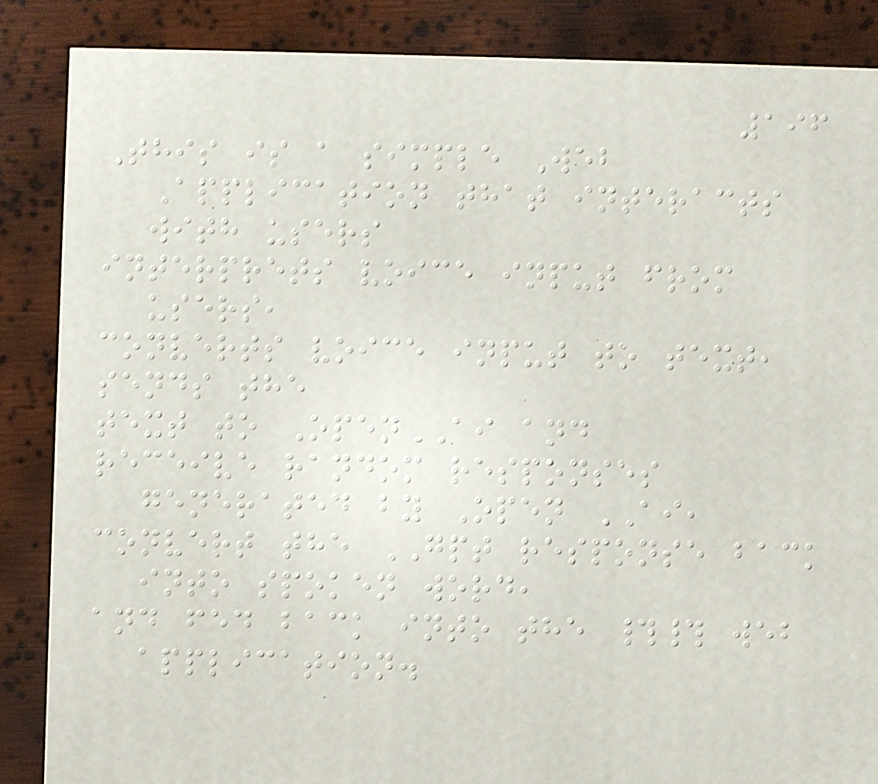196
This is a simple Web
Application that interacts
with users
interprets voice input from
users,
converts voice input to text,
sends the
text to OpenAI and
receive random responses
generated by Open AI,
convert the GPT response back
into spoken word,
and fed back into the ## web
application.
